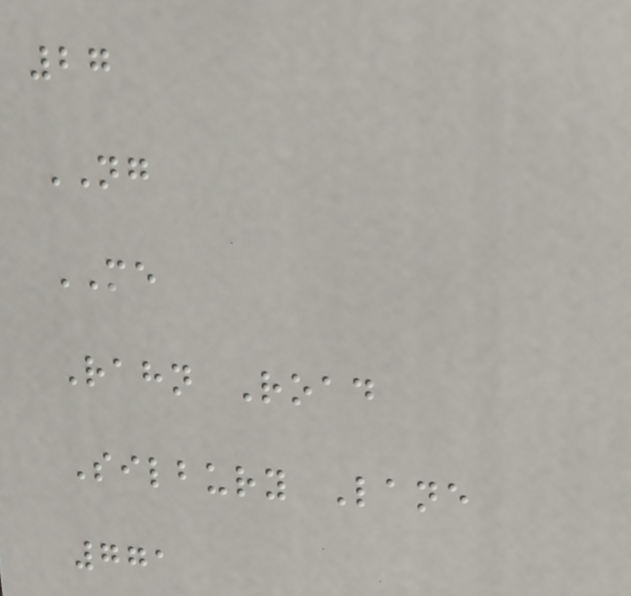27
NG
ME
Rahn Road
Silbury Lane
771
